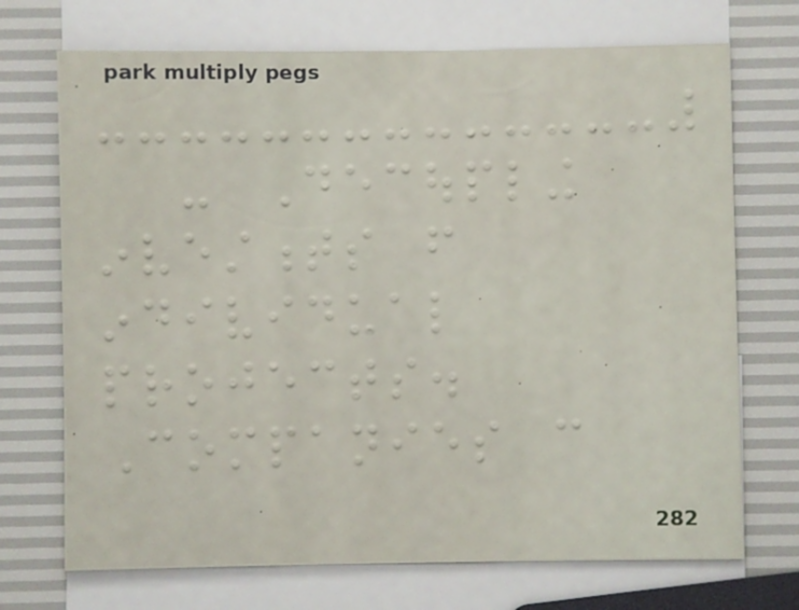- Decoupling
investments from
individual
projects.
Companies can
